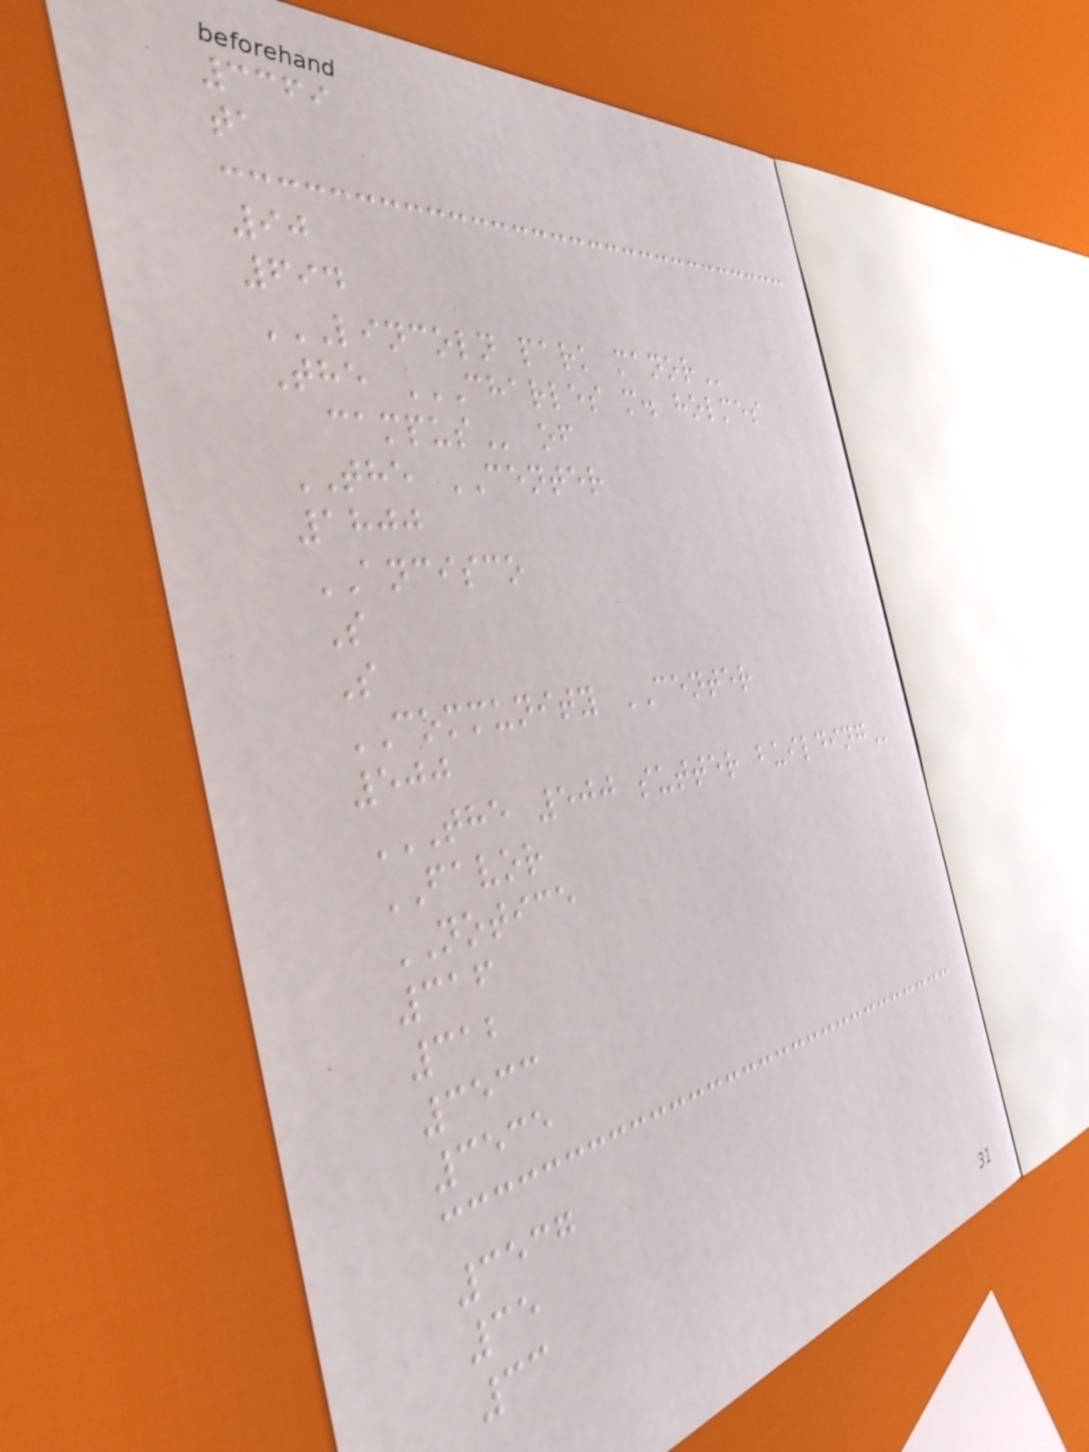3369
ta
90
694
LINCOLN PARK MANOR
The CHARLES M. HOLMES
CAMPUS of
THE CENTER
1800
ANCISCO
S
S
COMMUNITY CENTER
500
THE 500 SUTTER BUILDING
FAVOR
NOTICE
316
312
3533
3535
3537
35
33
